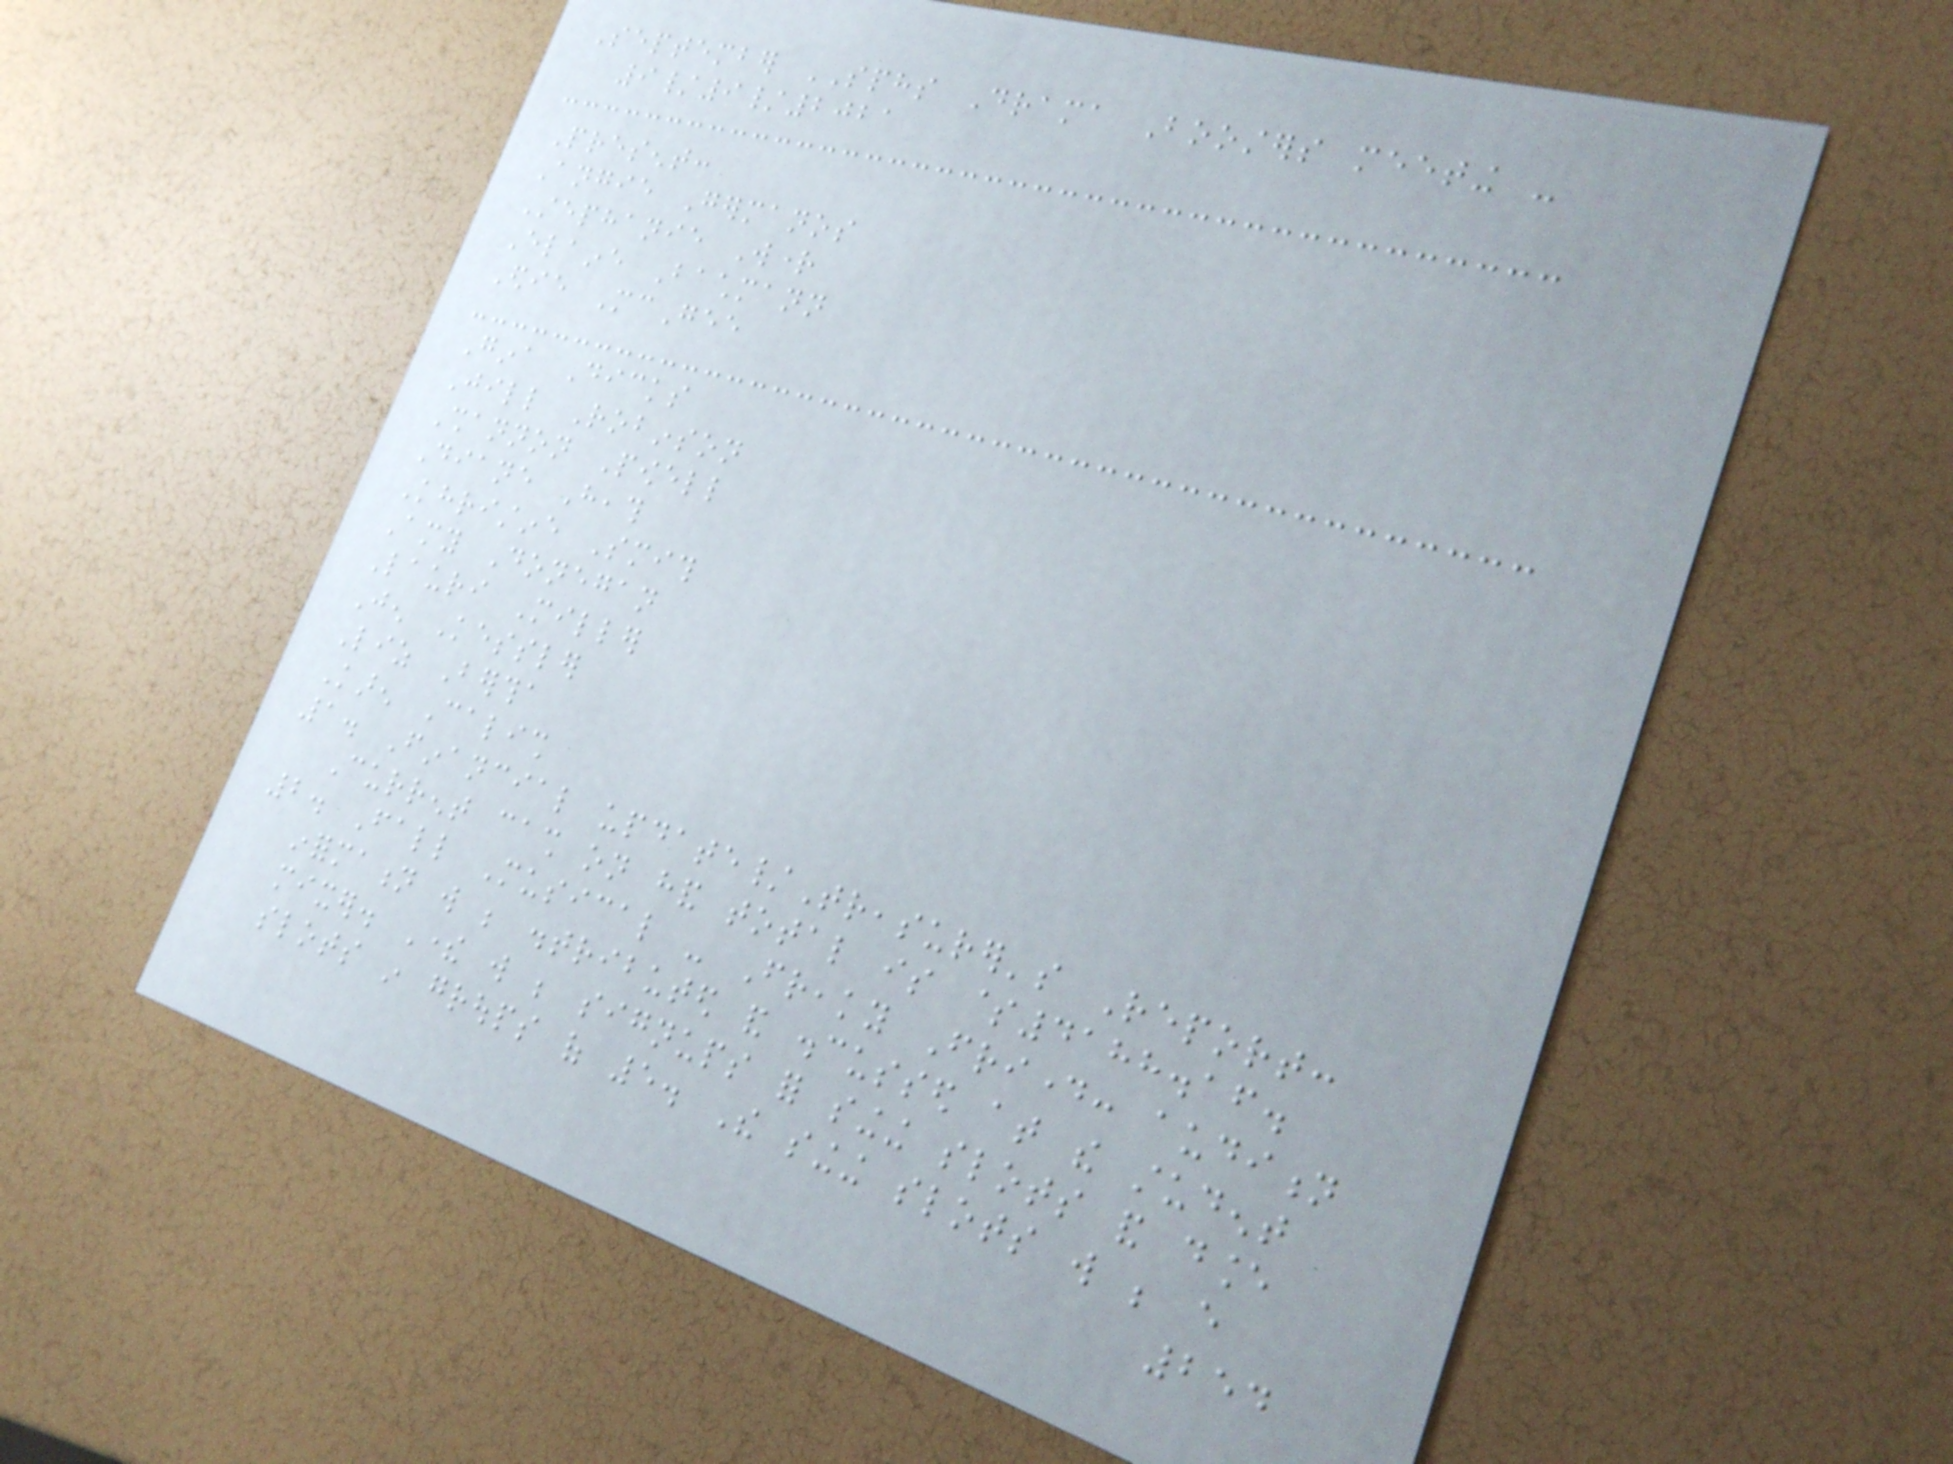September SPHS Drama Boosters meeting -
9/9/2021
Present:
Angie Germanos
Stephanie Wright
Elaine Bachmann
Edie McGee
Gina Dicks
Jill Robinson
Shannon Powell
Diane Heath
Khristine Smith
Amy Donegan
Lauri Miller
Jen Kessler
Liz Bertha
Karen Calish
1. Financial update/Treasurer's Report:
Current cash on hand total is $4188.16.
2. Fall Musical - Freaky Friday: audition
information will be distributed and discussed at the student
mixer. There will be signups for singing slots and dance
slots in groups of 5. The singing slots will be every
254
